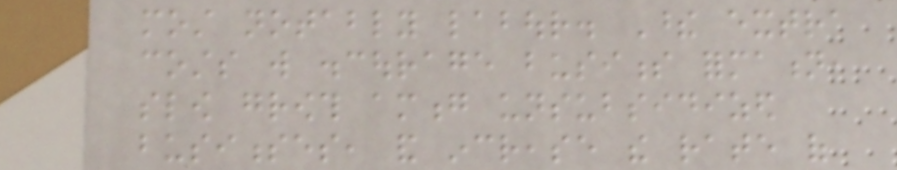most notably labour. These extra
costs will discourage business formation,
slow growth among unsubsidized
businesses, and increase the rate of
